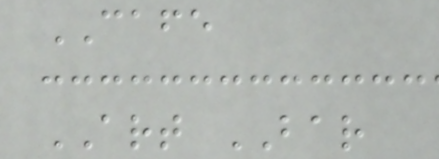CAFE
ART BAR
